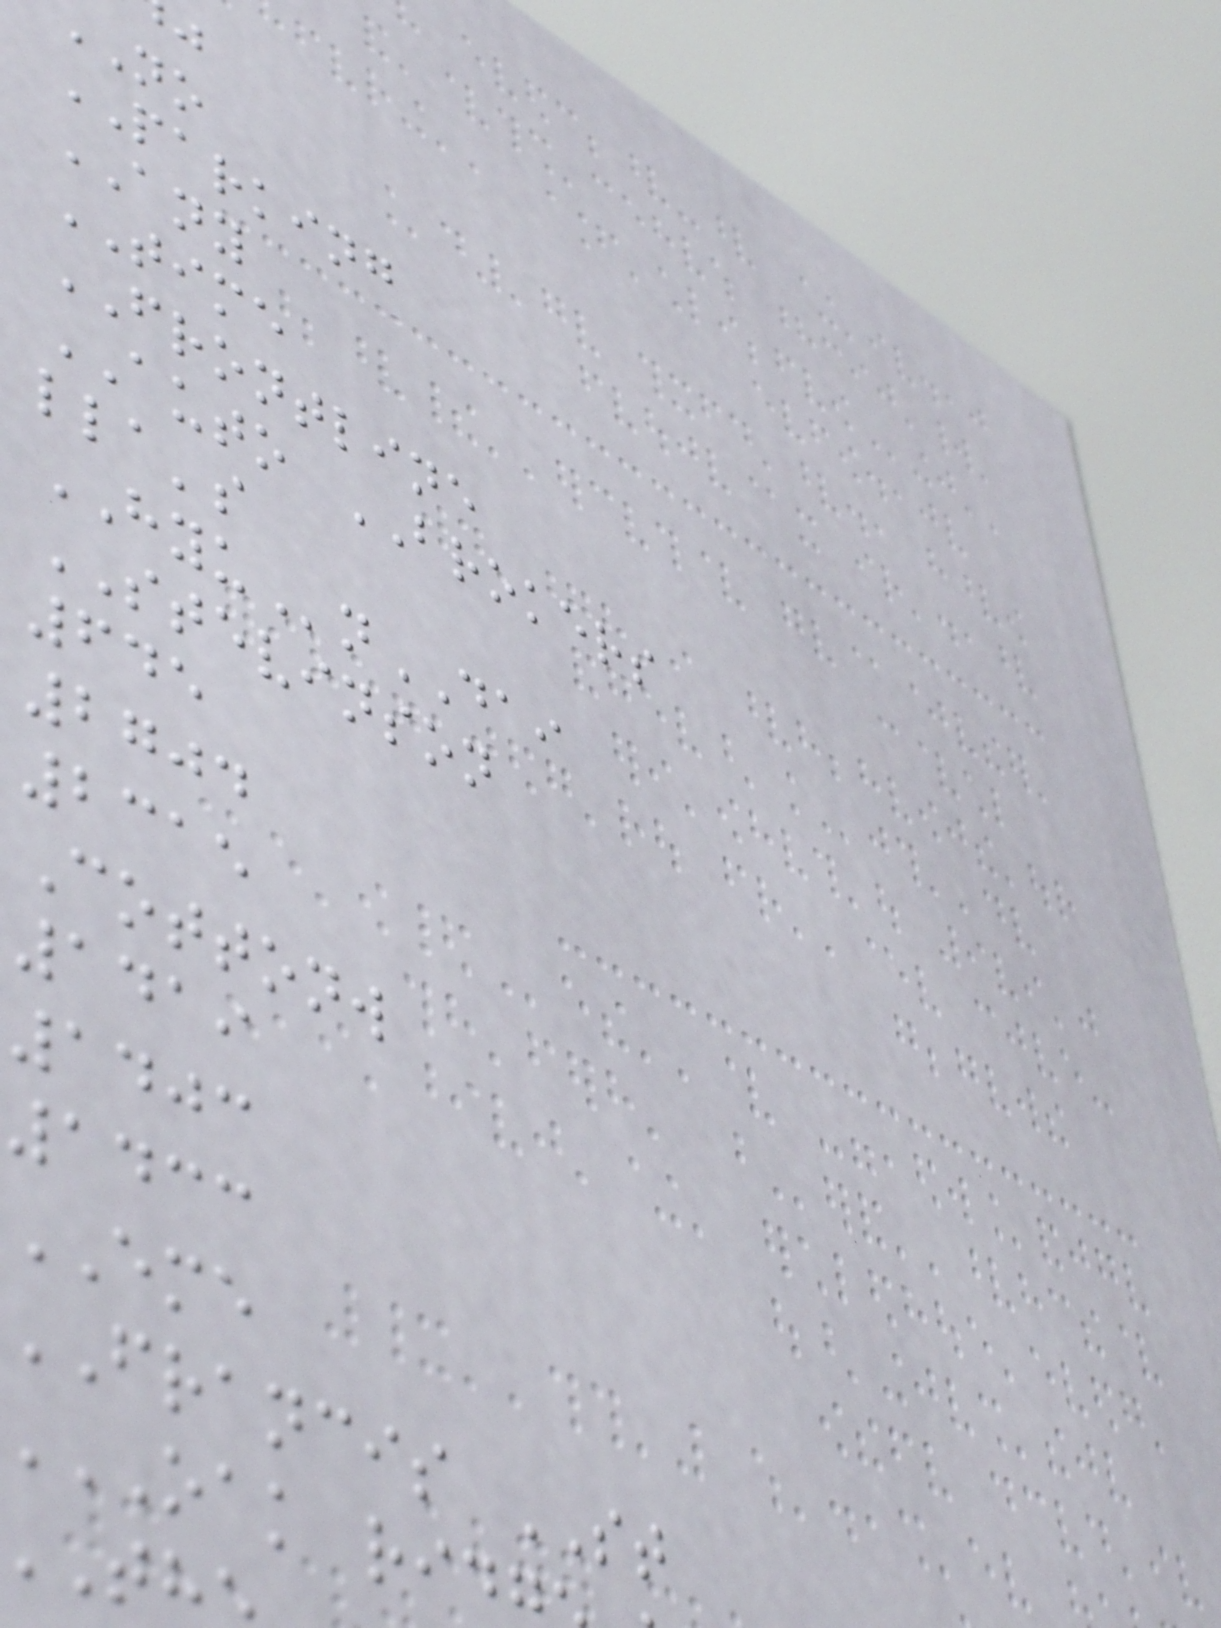PARKING
ANY
TIME
FRONTLINE
AUTO BROKERS
lla's
HYUnDAI
STEVINSON
645
2704
2315
Cottonw
1419
1403
1433
EME
francis ST
OAK
